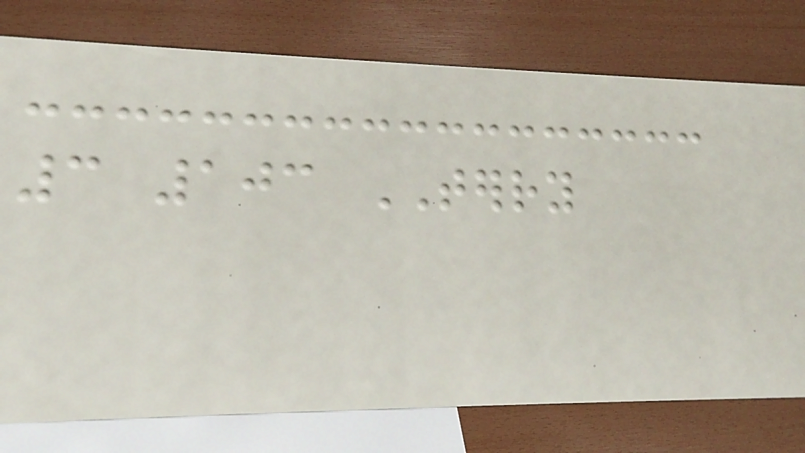3 103 TERRY
